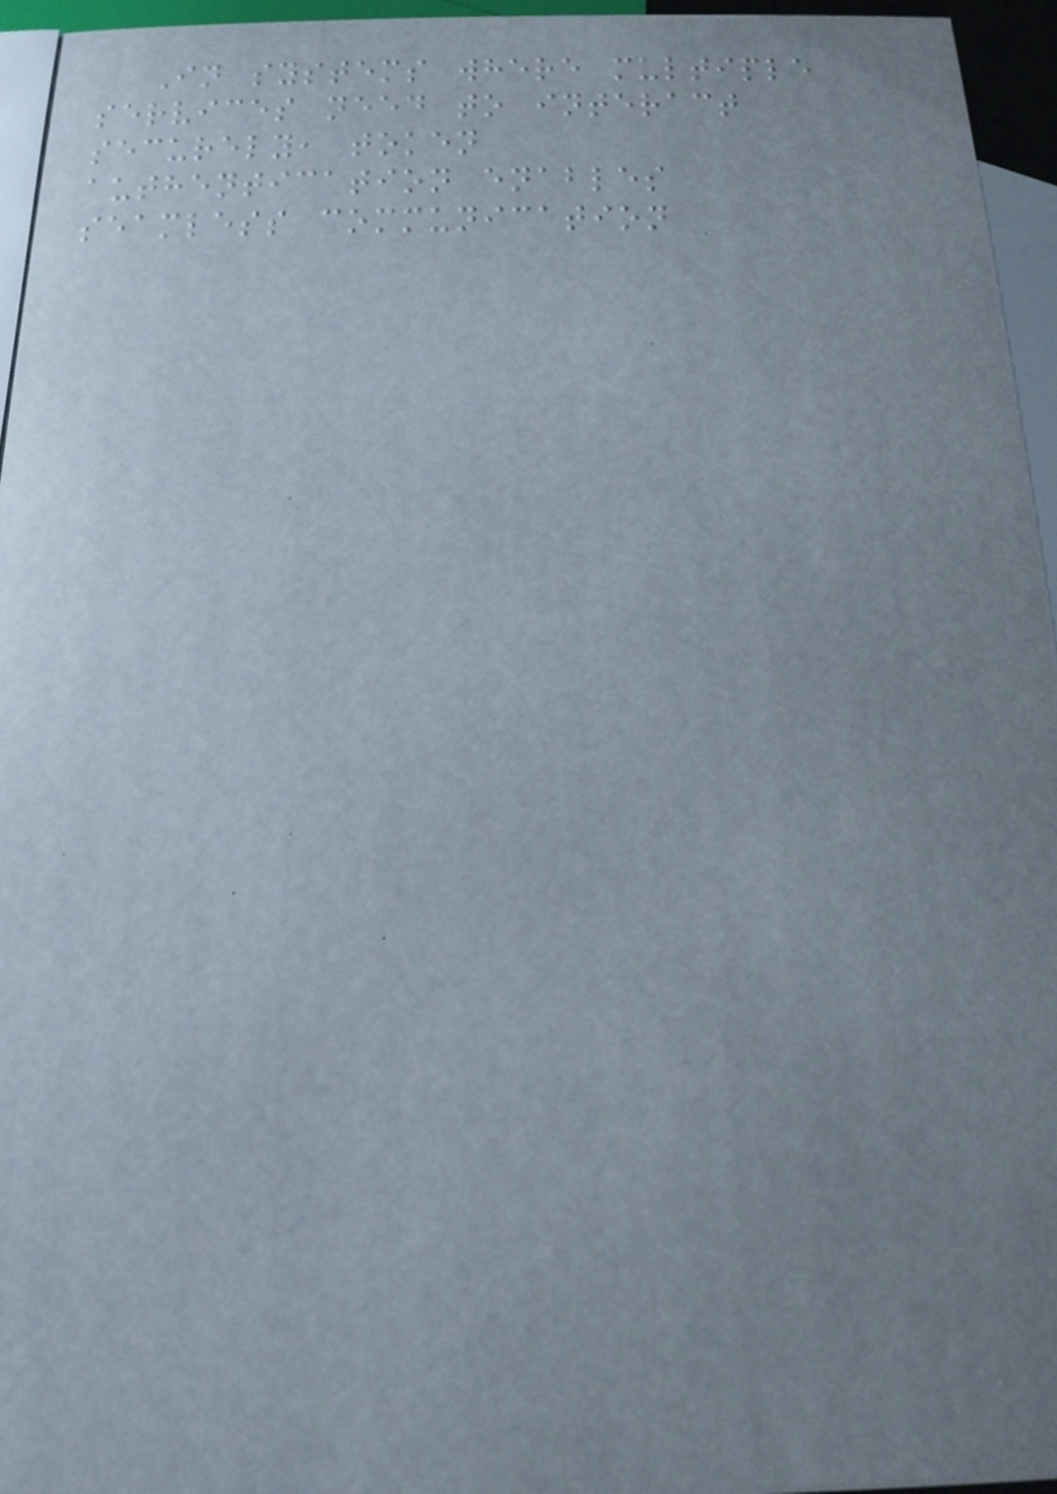In systems where multiple
services need to interact
securely, token
authentication enables
seamless communication
